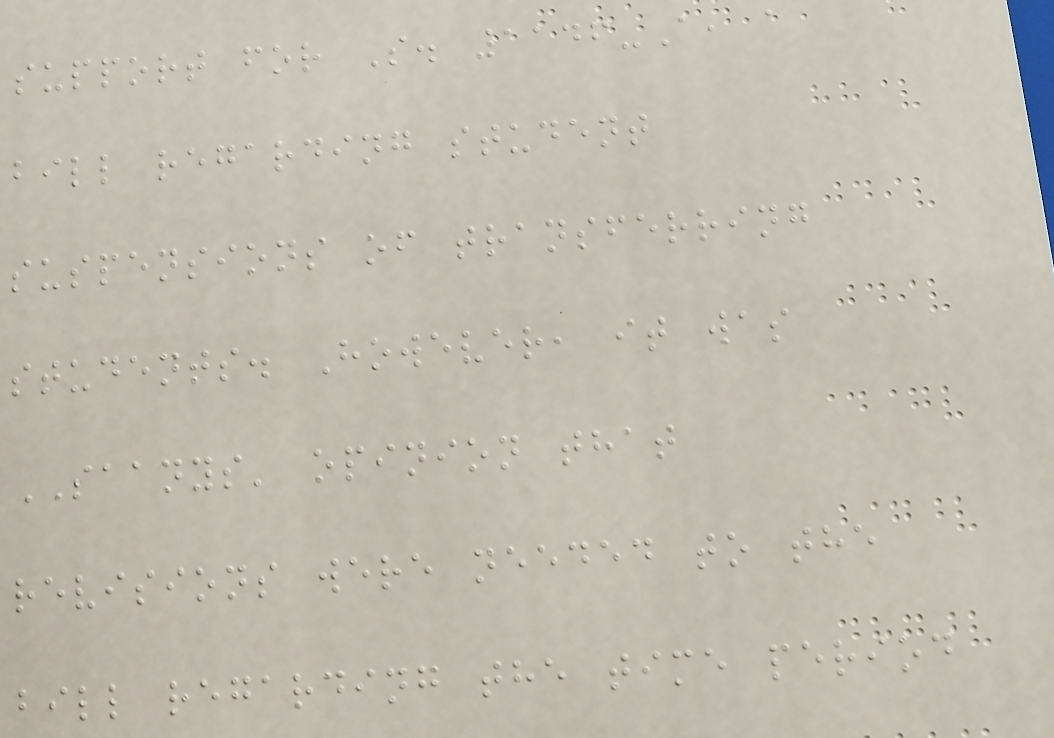support for S. 1146-A, a
bill regarding student
suspensions of transferring
students. However, it was
SAANYS' opinion that
revisions were needed to the
bill regarding the time period
